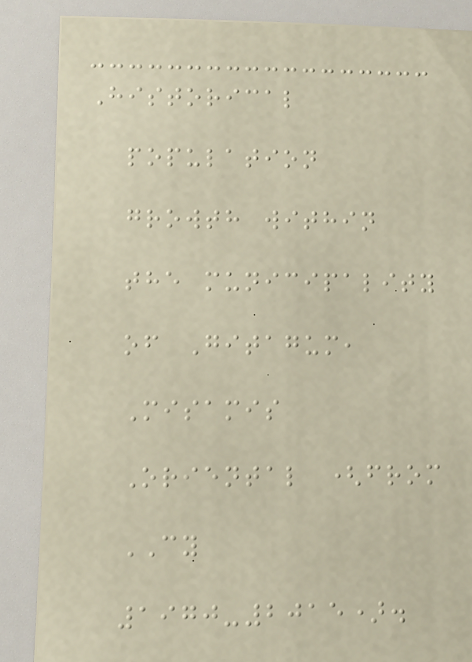Historical
population
growth within
the municipality
of Gitagum,
Misamis
Oriental (from
CY
1970-2015).
